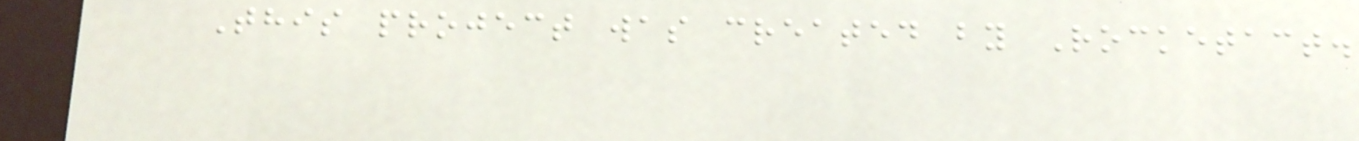This project was created by Rocketact.
